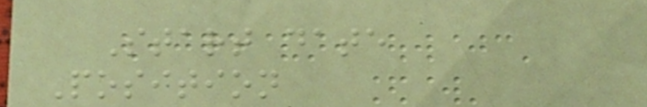Start date
Position
